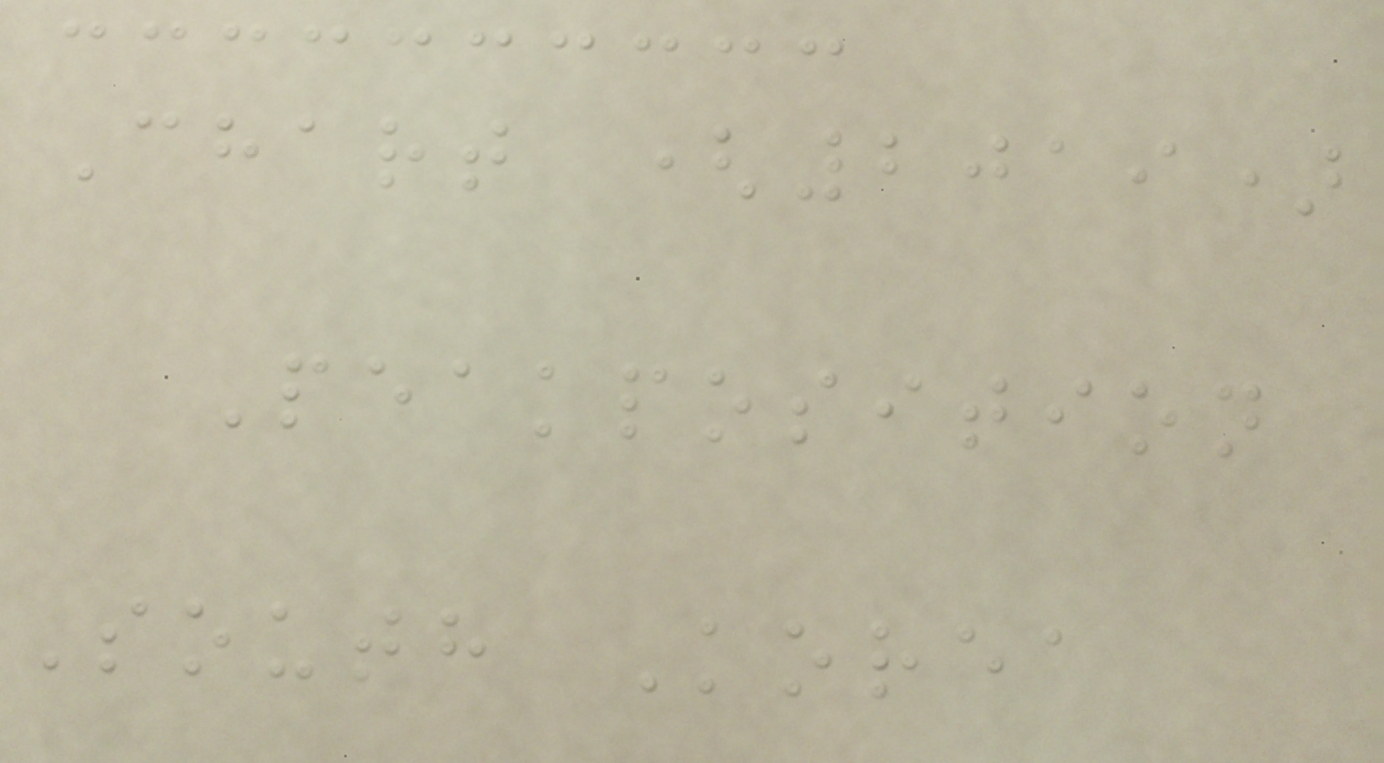Chart (2019)
Peakposition
South Korea
